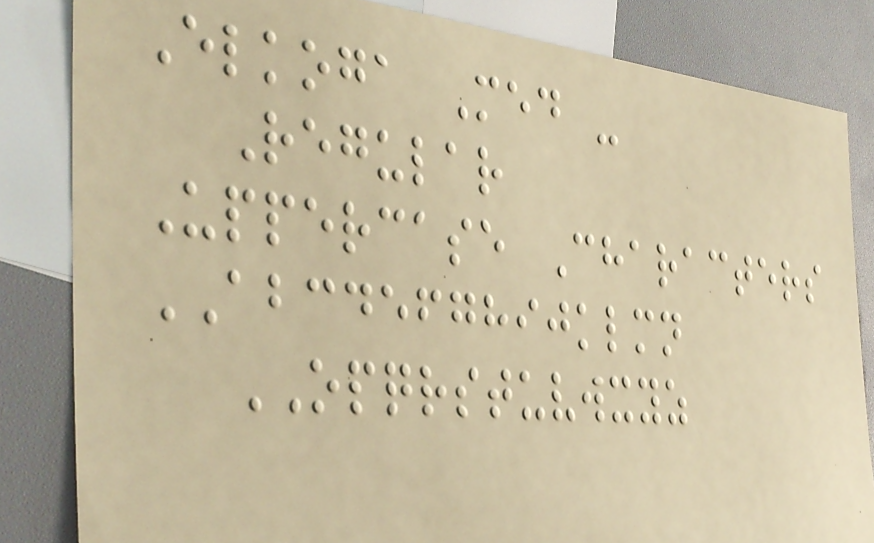Elkoga Med -
Regular
Uppercase Characters
ABCDEFGHIJKLMN
OPQRSTUVWXYZ
